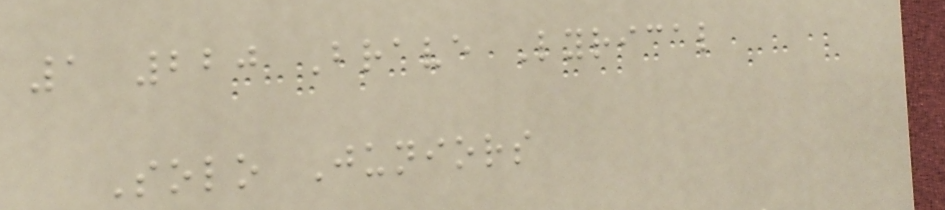1 220 Brave Lyrical
Solo Juniors
